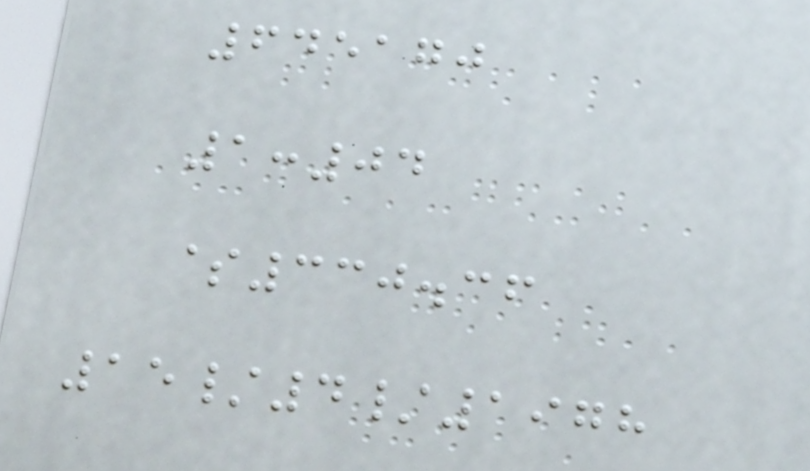645170
1:04
$330.36
15/4/1978
